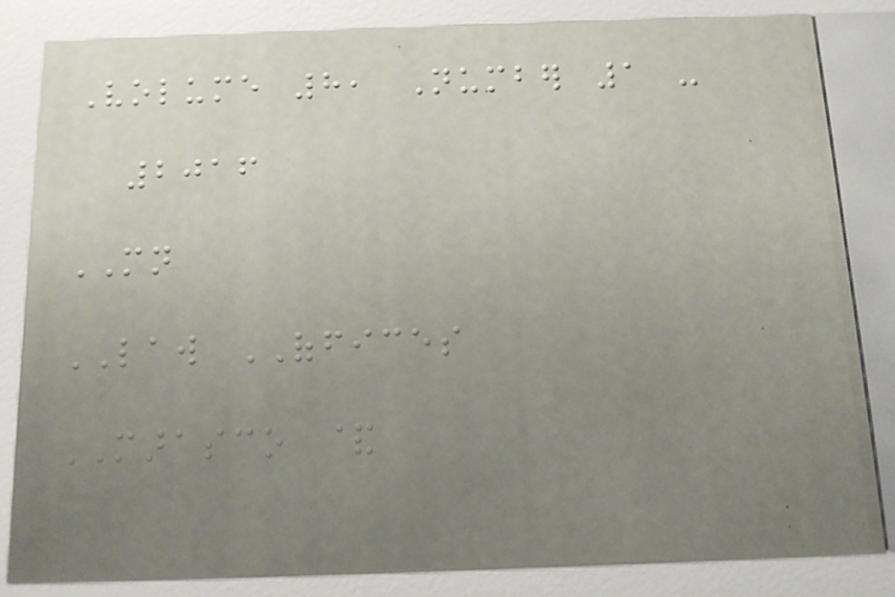Volume 8, Number 1 -
2016
MN
LAW OFFICES
MARASCO &
